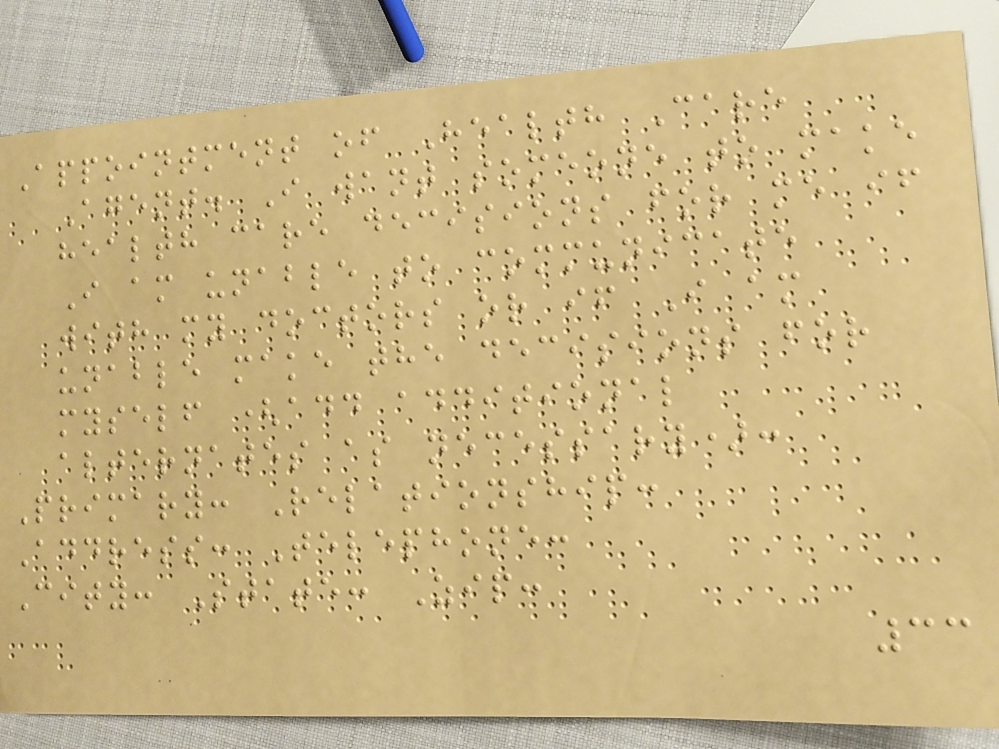Appointment of Health Care
Agent. I want someone to make
health care decisions for me if
I am unable to communicate
with my doctors or if I am
unable make the decisions for
myself (add additional
alternates as necessary):
Primary: Relationship:
Address: Telephone:
City: State: Zip:
33
